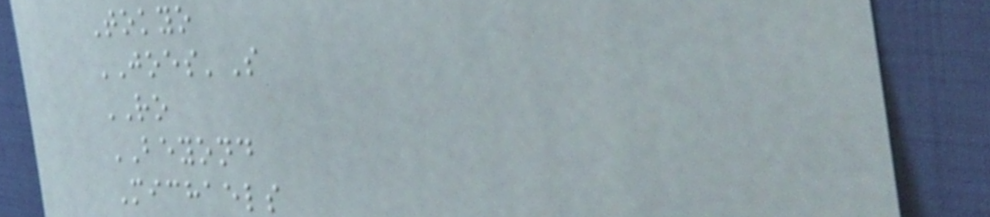Tokyo
JOES'S
RO
BEYOND
Michaels
